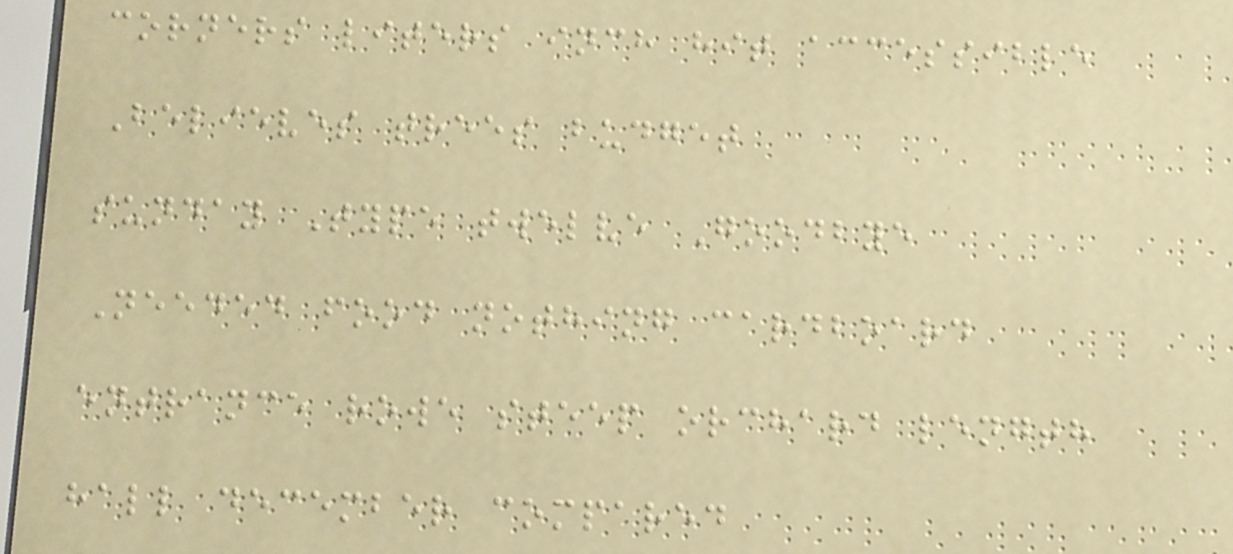corners liters inch hit accessible
Believes trees budget
sunday Type twelve Goodbye
Needed food nothing cardboard
entrance rowe steep orchard length
hall december compared
